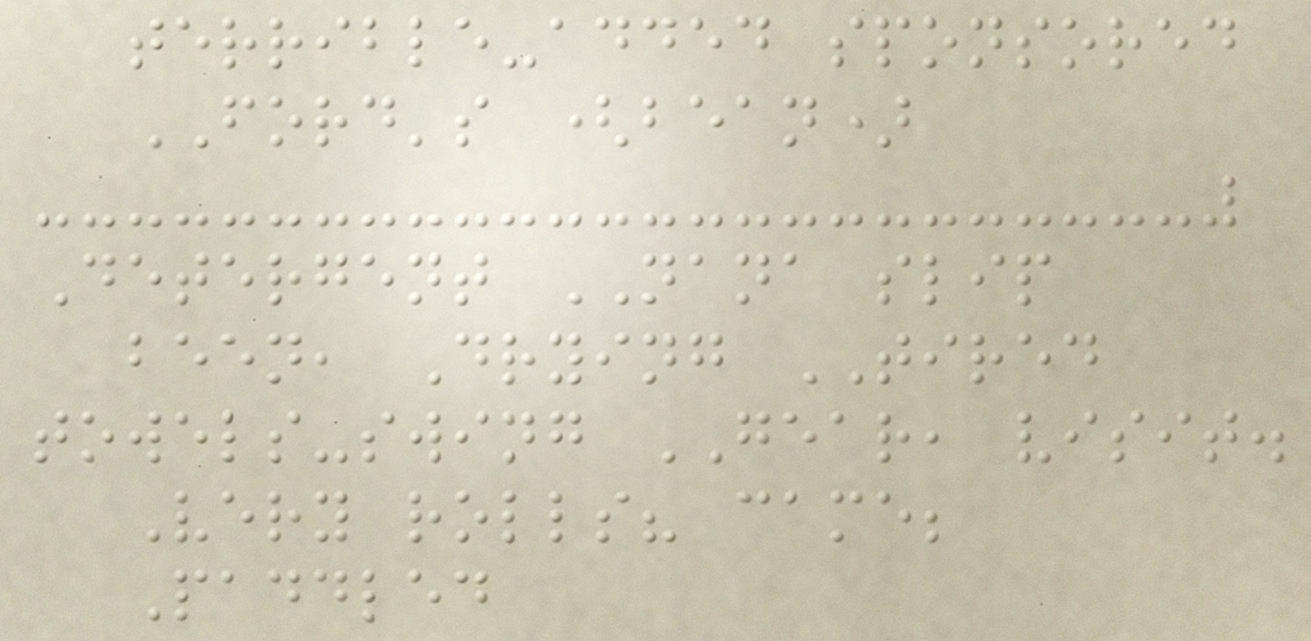terrible-added sponsored
FORD's (bean)
Detergent NANA slip
been, Drying TIRED
towels-swing GEAR, visit.
Very rolls? came;
Paddled
